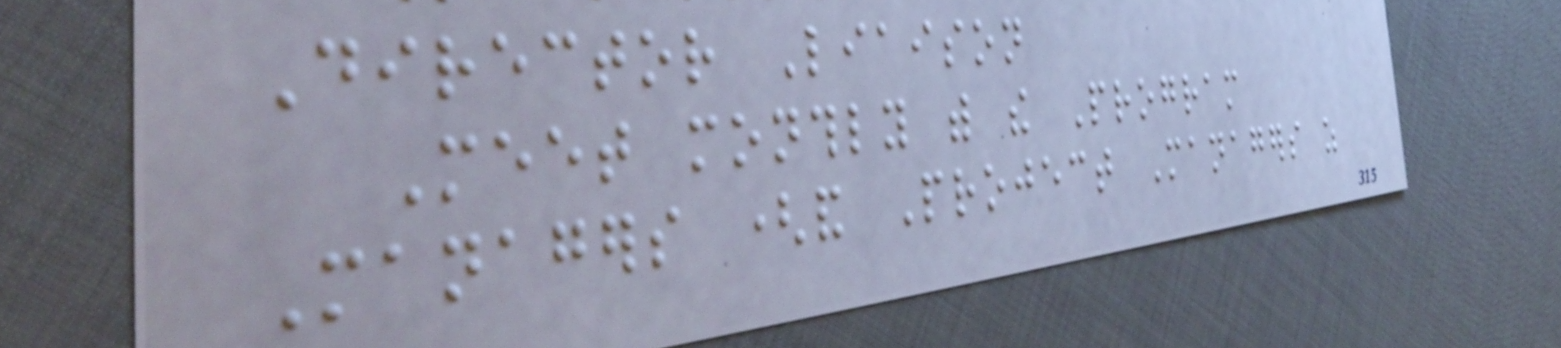Director Liaison
Meet monthly with the Program
Managers (and Project Managers as
